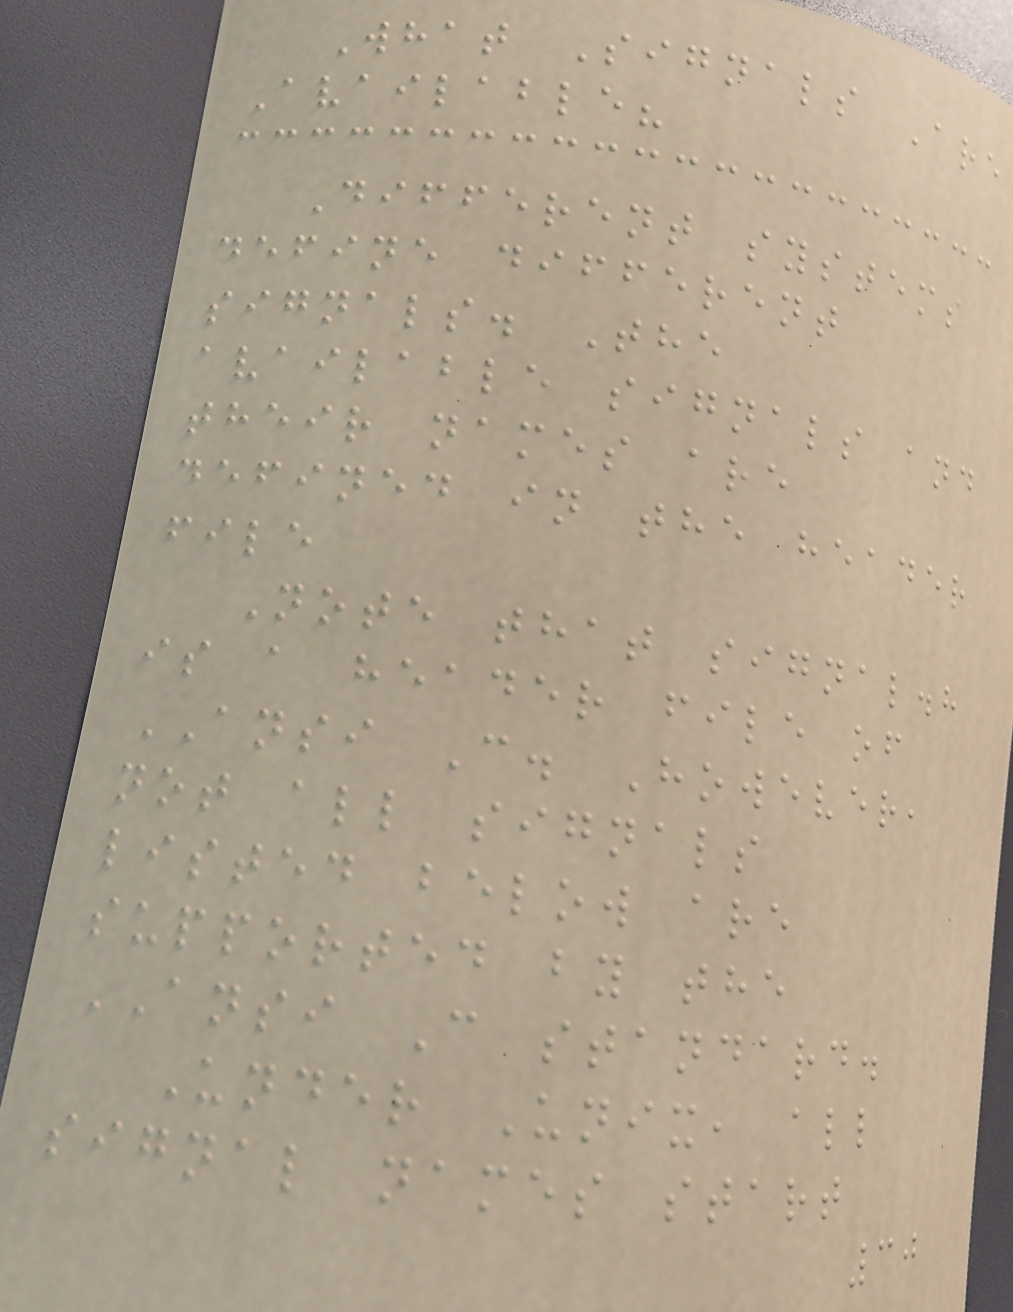What Signals Are
Available?
Different systems
define different
signals. The
available signals and
their names are
defined in the header
file
Note that signal.h
is a header file of
ANSI C. However,
not all signals
listed below are
supported by the
ANSI C standard.
Under Unix, all
signal names start
30
